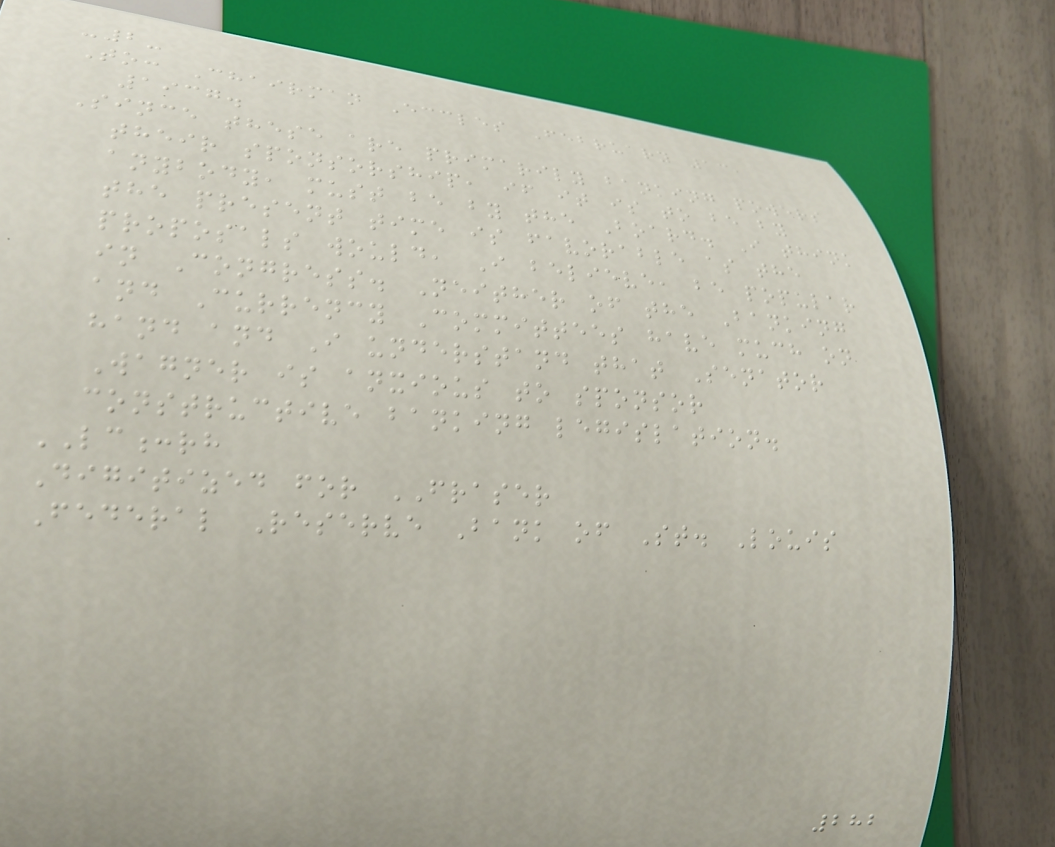-2-
To: Chairman Eccles February 13,
1937.
Since these are primarily banking powers
their sponsorship, if it is to be by
anybody, must be by the Board. I think
the present time is favorable as the
proposals would, I believe, be popular
in Congress. Neither of the Banking
and Currency Committees have much on
hand and I understand that Senator
Wagner is anxious to sponsor
constructive banking legislation.
LC:rh
Digitized for FRASER
Federal Reserve Bank of St. Louis
282
